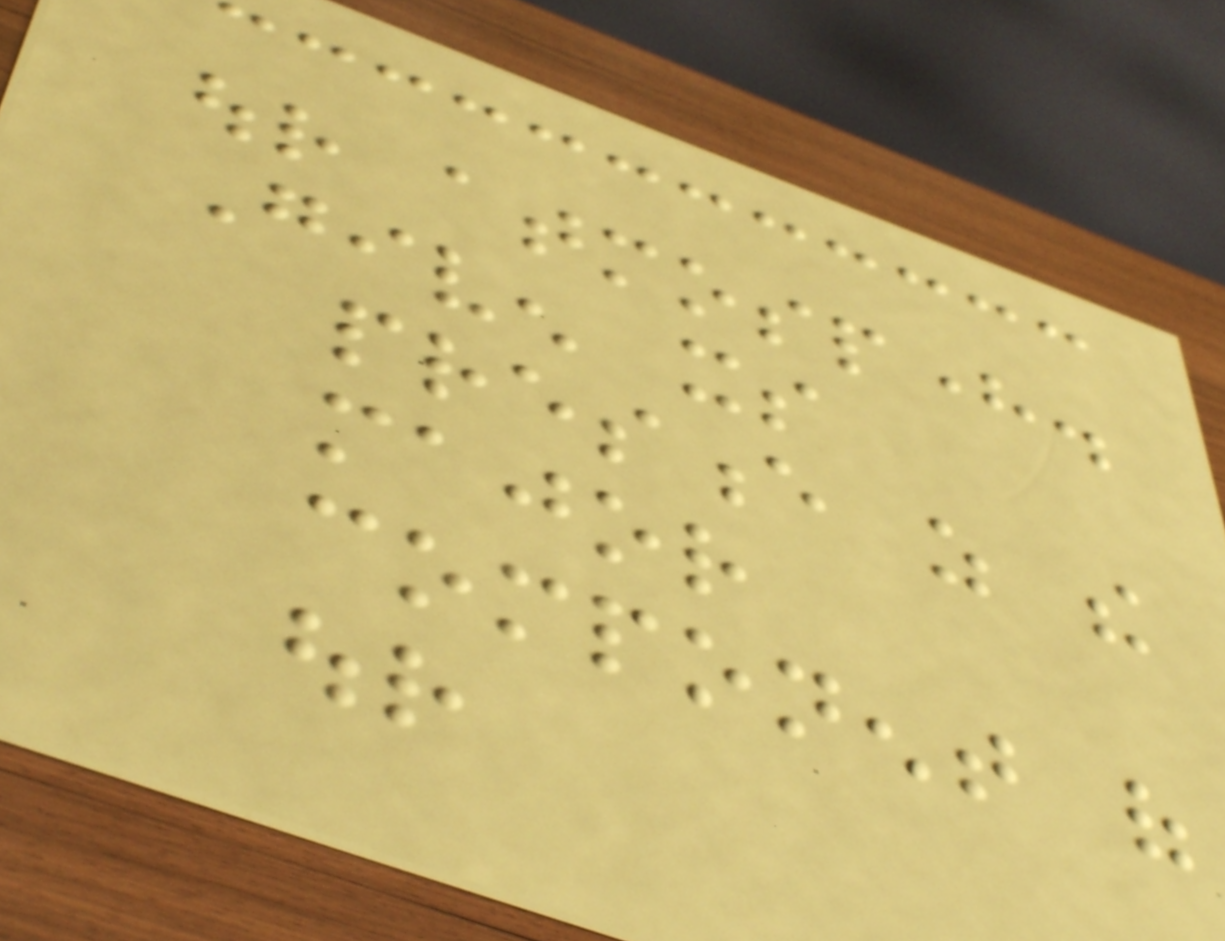our atmosphere.
Given its
presence as the
major
component of
our
